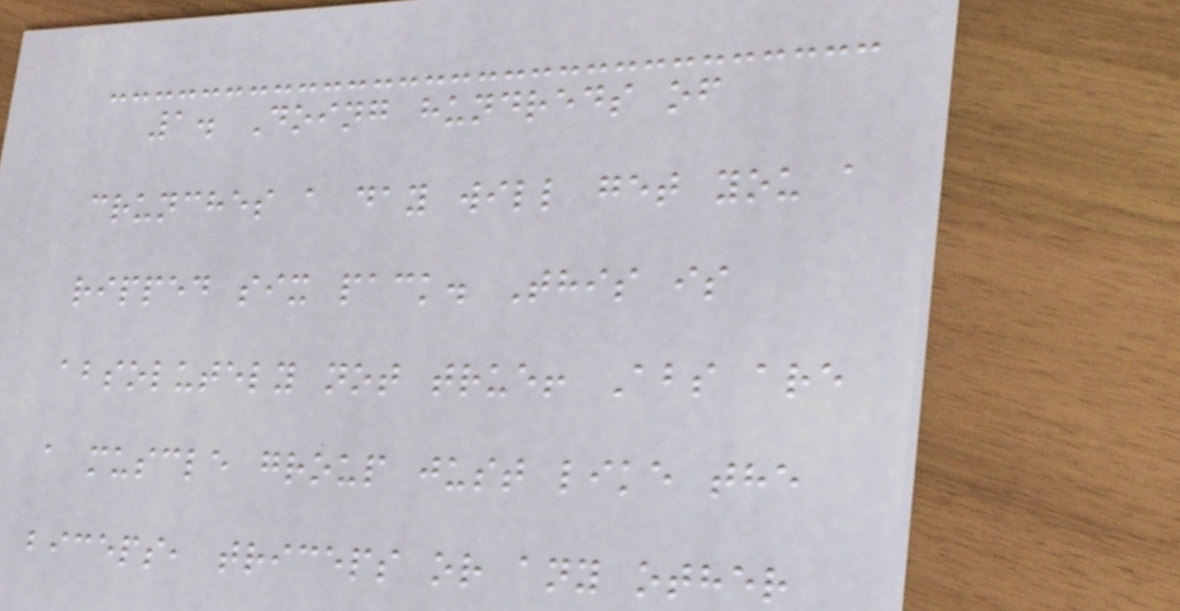1. Doing hundreds of
crunches a day will get you a
ripped six pack. This is
absolutely not true! Abs are
a muscle group just like the
biceps, triceps or any other
